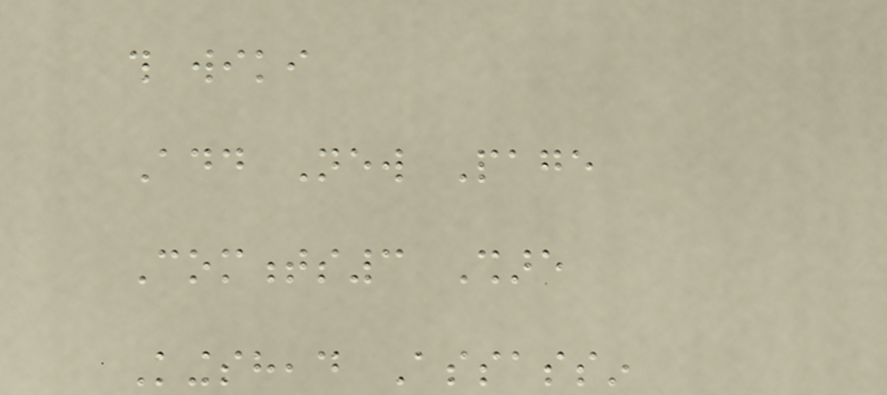this wiki
Add New Page
Comments3 Share
Kingshead Assassin
